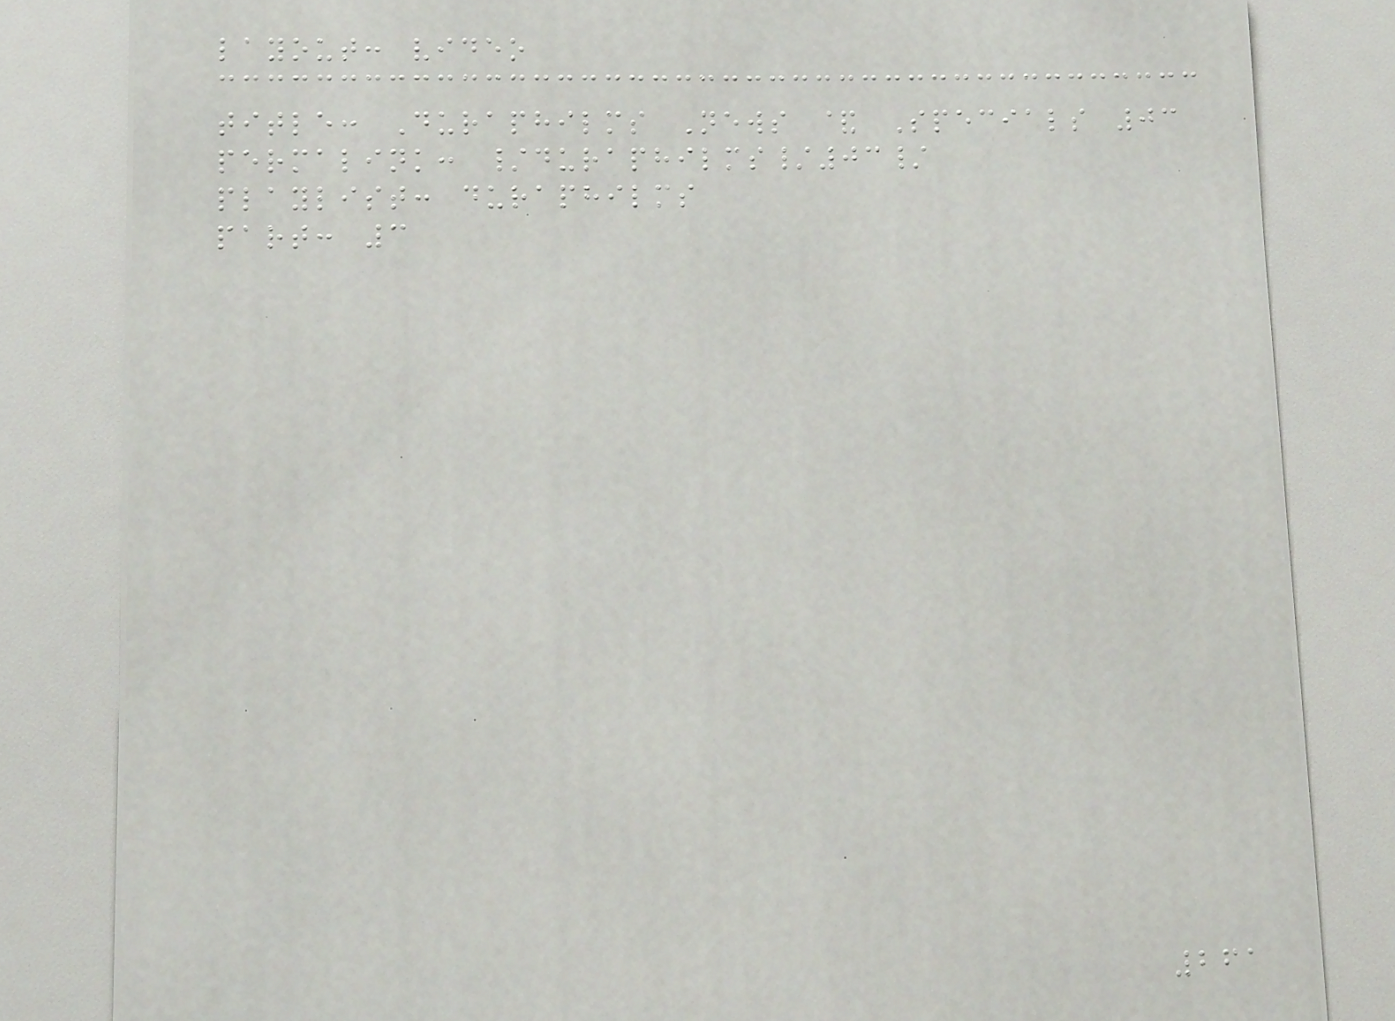layout: video
title: Duraphilms News & Specials 03
permalink: /duraphilms/03/
playlist: duraphilms
part: 3
261
